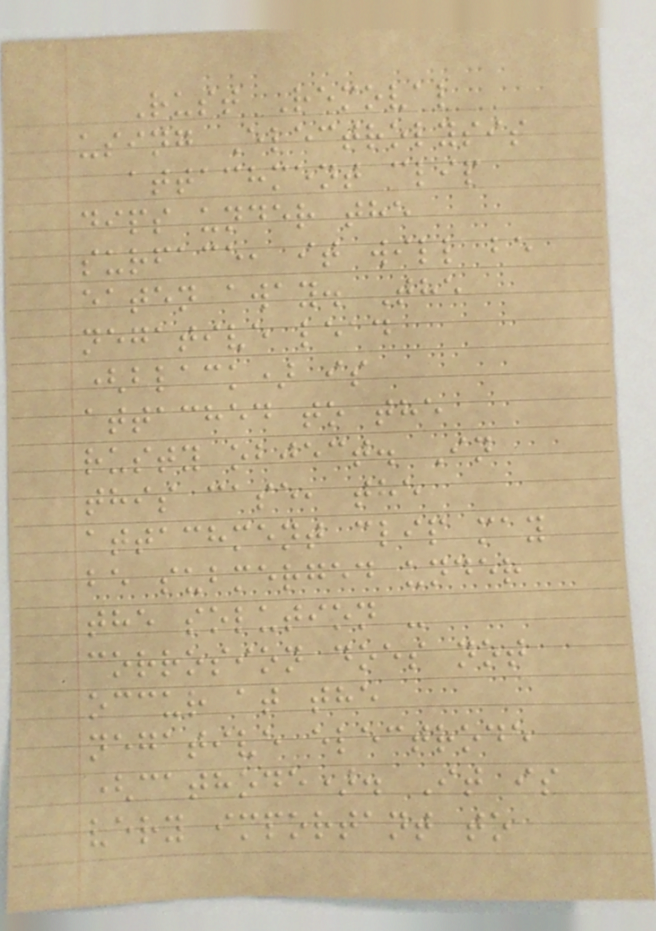Rust Removal
using Electrolysis
attachment clip
dips under the
surface, it will be
eaten away. The
negative lead
(black) is
attached to the
rusty object. In
this case, the
attachment clip may
be submerged under
the solution -
corrosion does not
occur at the
negative electrode
(cathode). It is
very important to
